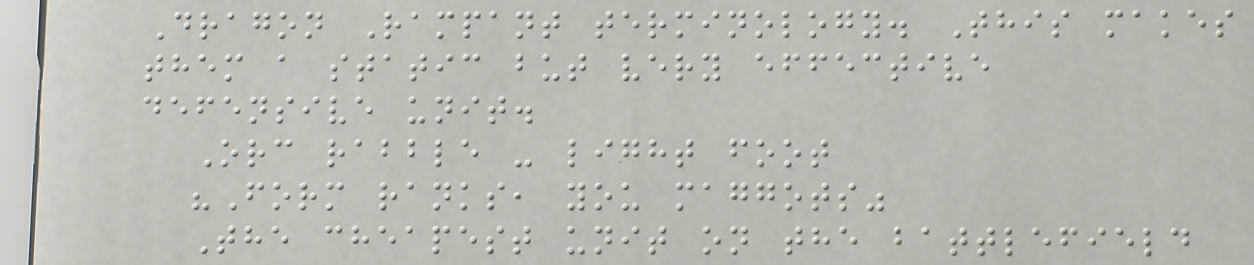Dragon Rampant terminology. This makes
them a static but very effective
defensive unit.
Orc rabble - light foot
"Form ranks, you maggots"
The cheapest unit on the battlefield
